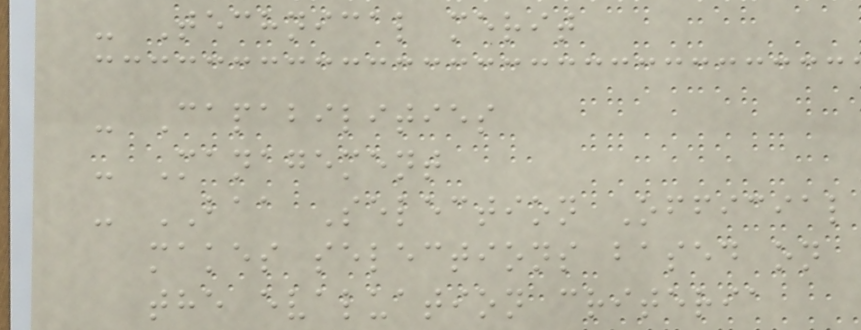- Technical merit
- Capabilities
- Management
- BAA Selection Official
makes selections based on
the evaluation criteria
